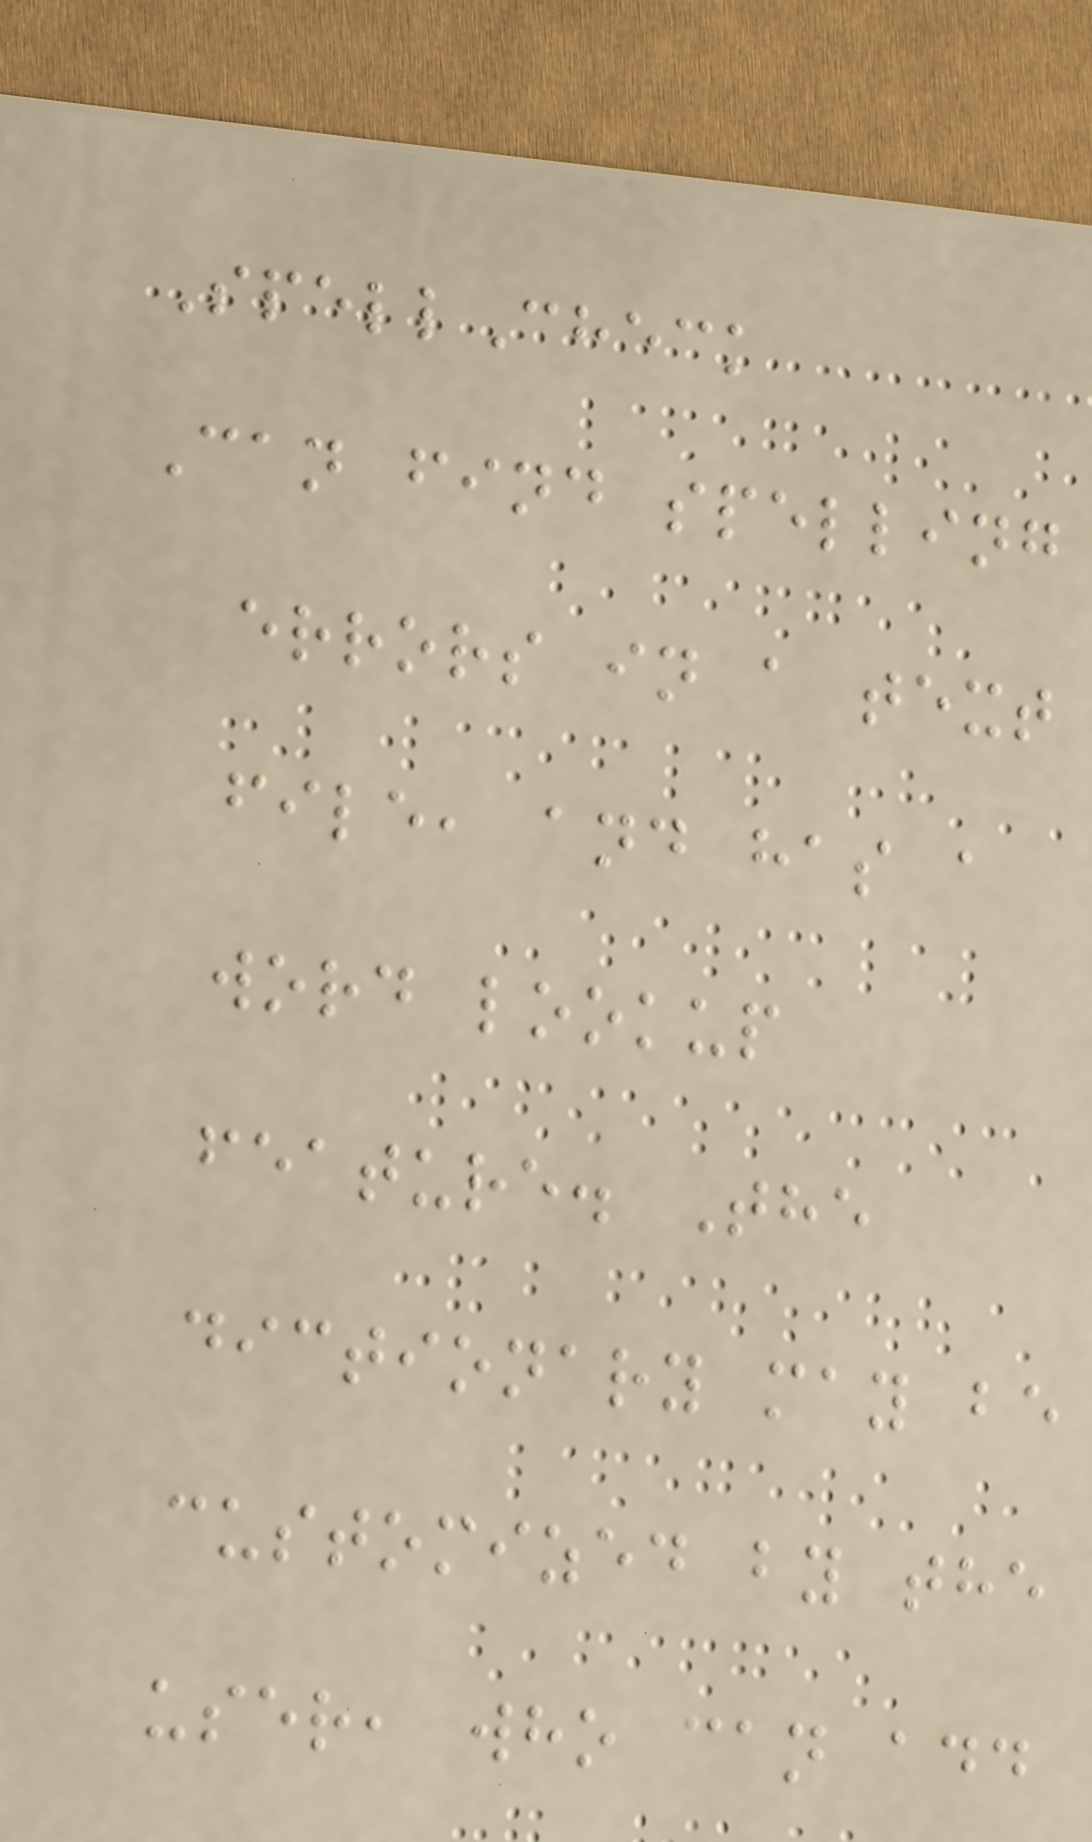SpellCheck
Can find spelling
errors in a text
file, and has a
word lookup
feature. The
dictionary may be
customized by the
user, who can add
